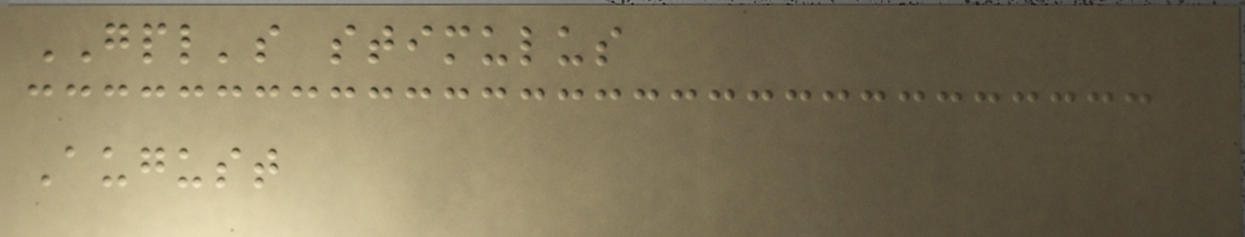GPL's stimulus
August
